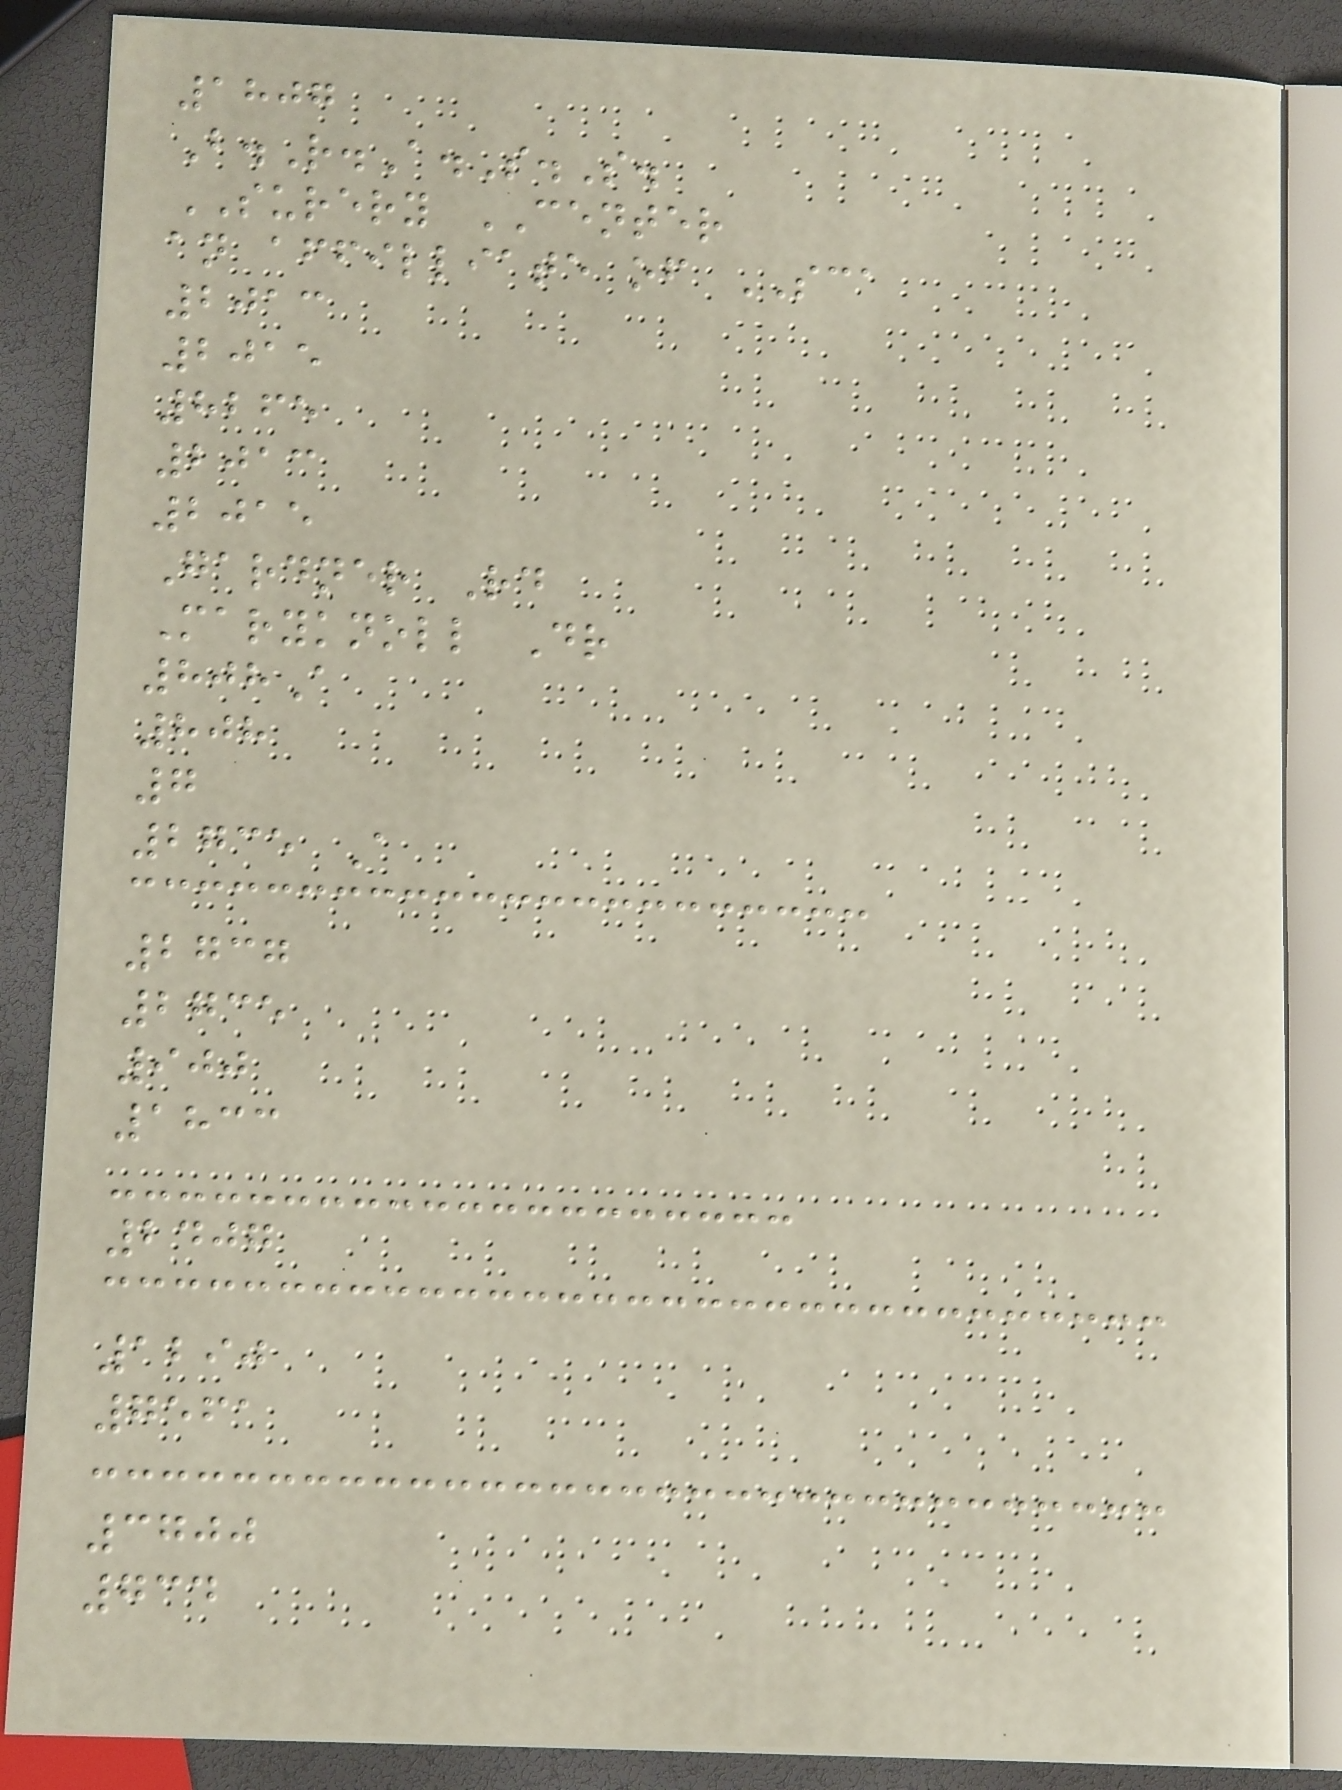1807
B.R.A.S.S.
SURERY CENTER
an affilliate of SCA
2013
2015
8265
2013
2015
Gardner Rd
Maryknoll Dr
808A
808
7
2735 A
2737
2735
900
1833
2407
1290
7561
3700
734
